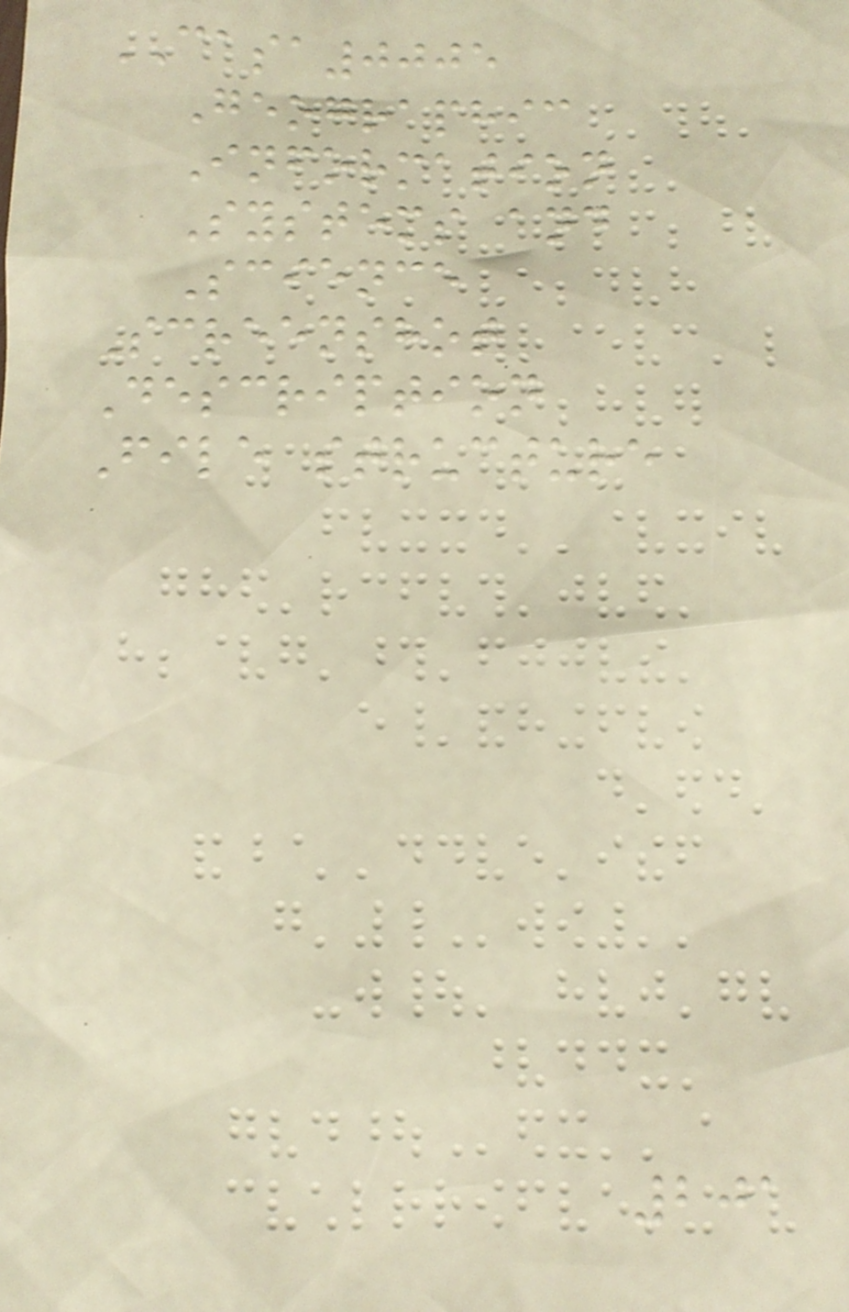CASA0005
Geographic
Information
Systems and
Science
Screenshot
Description
File structure
201
